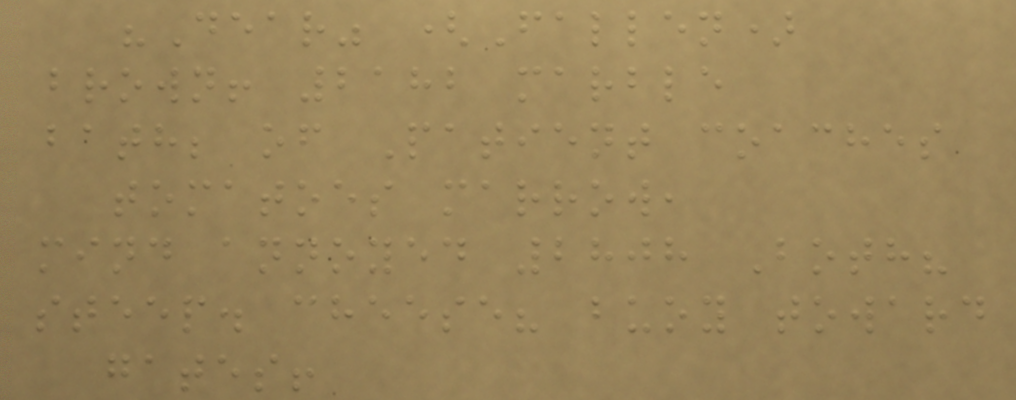"Dear" (Fallen)
brown! 2182 marble
bath; of Patient coaches
tomatoes marrow,
mind annoyed 2808 Both?
steep. cheese? buoy toward
gates!
